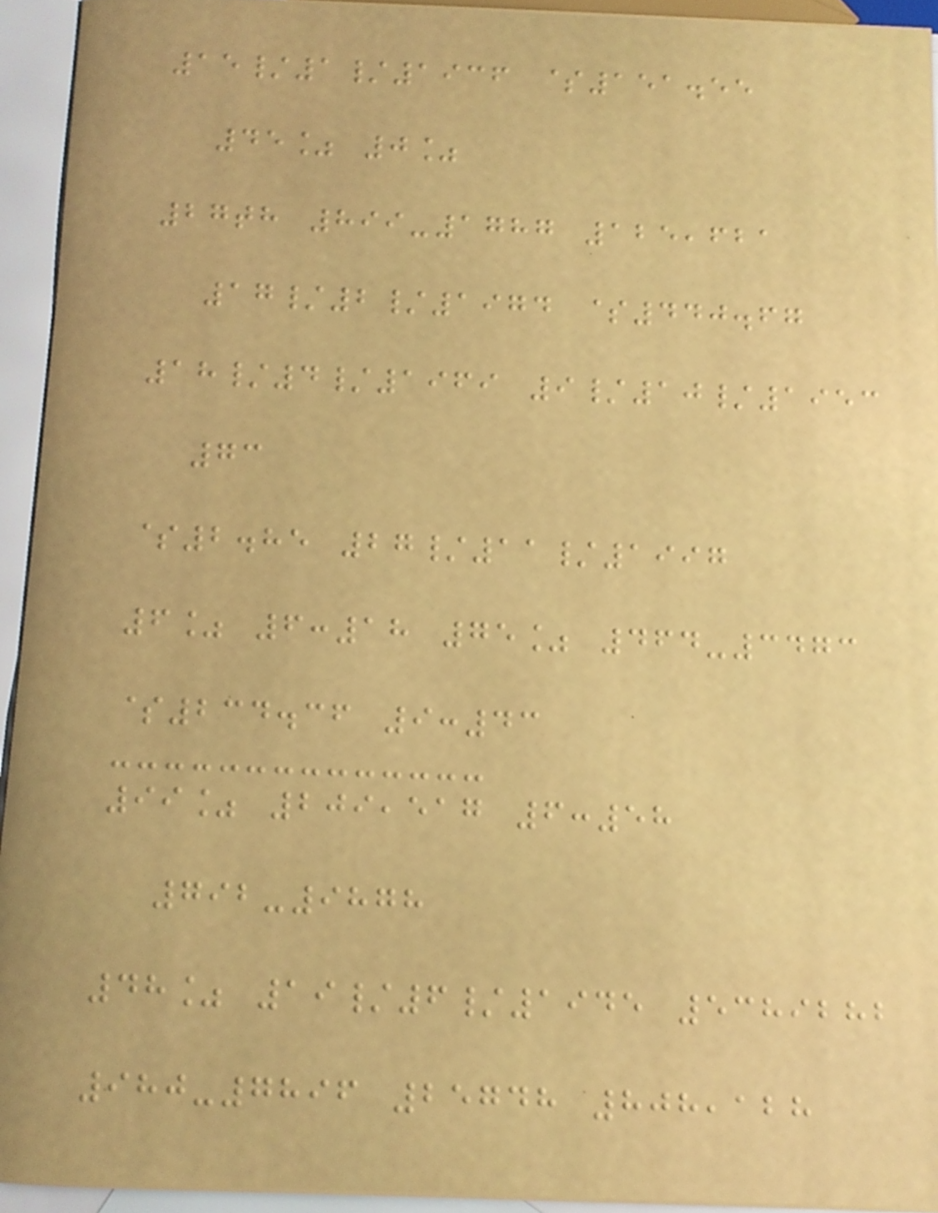15/1/1936 $151.55
45% 0%
27th 899-1787 125,621
17/2/1974 $440.67
18/4/1969 9/10/1953
73
$2.85 27/11/1997
6% 6:18 75% 464-3473
$234.36 9:43
99% 209,517 6:58
792-9878
48% 19/6/1945 5389282
980-7896 25748 808,128
